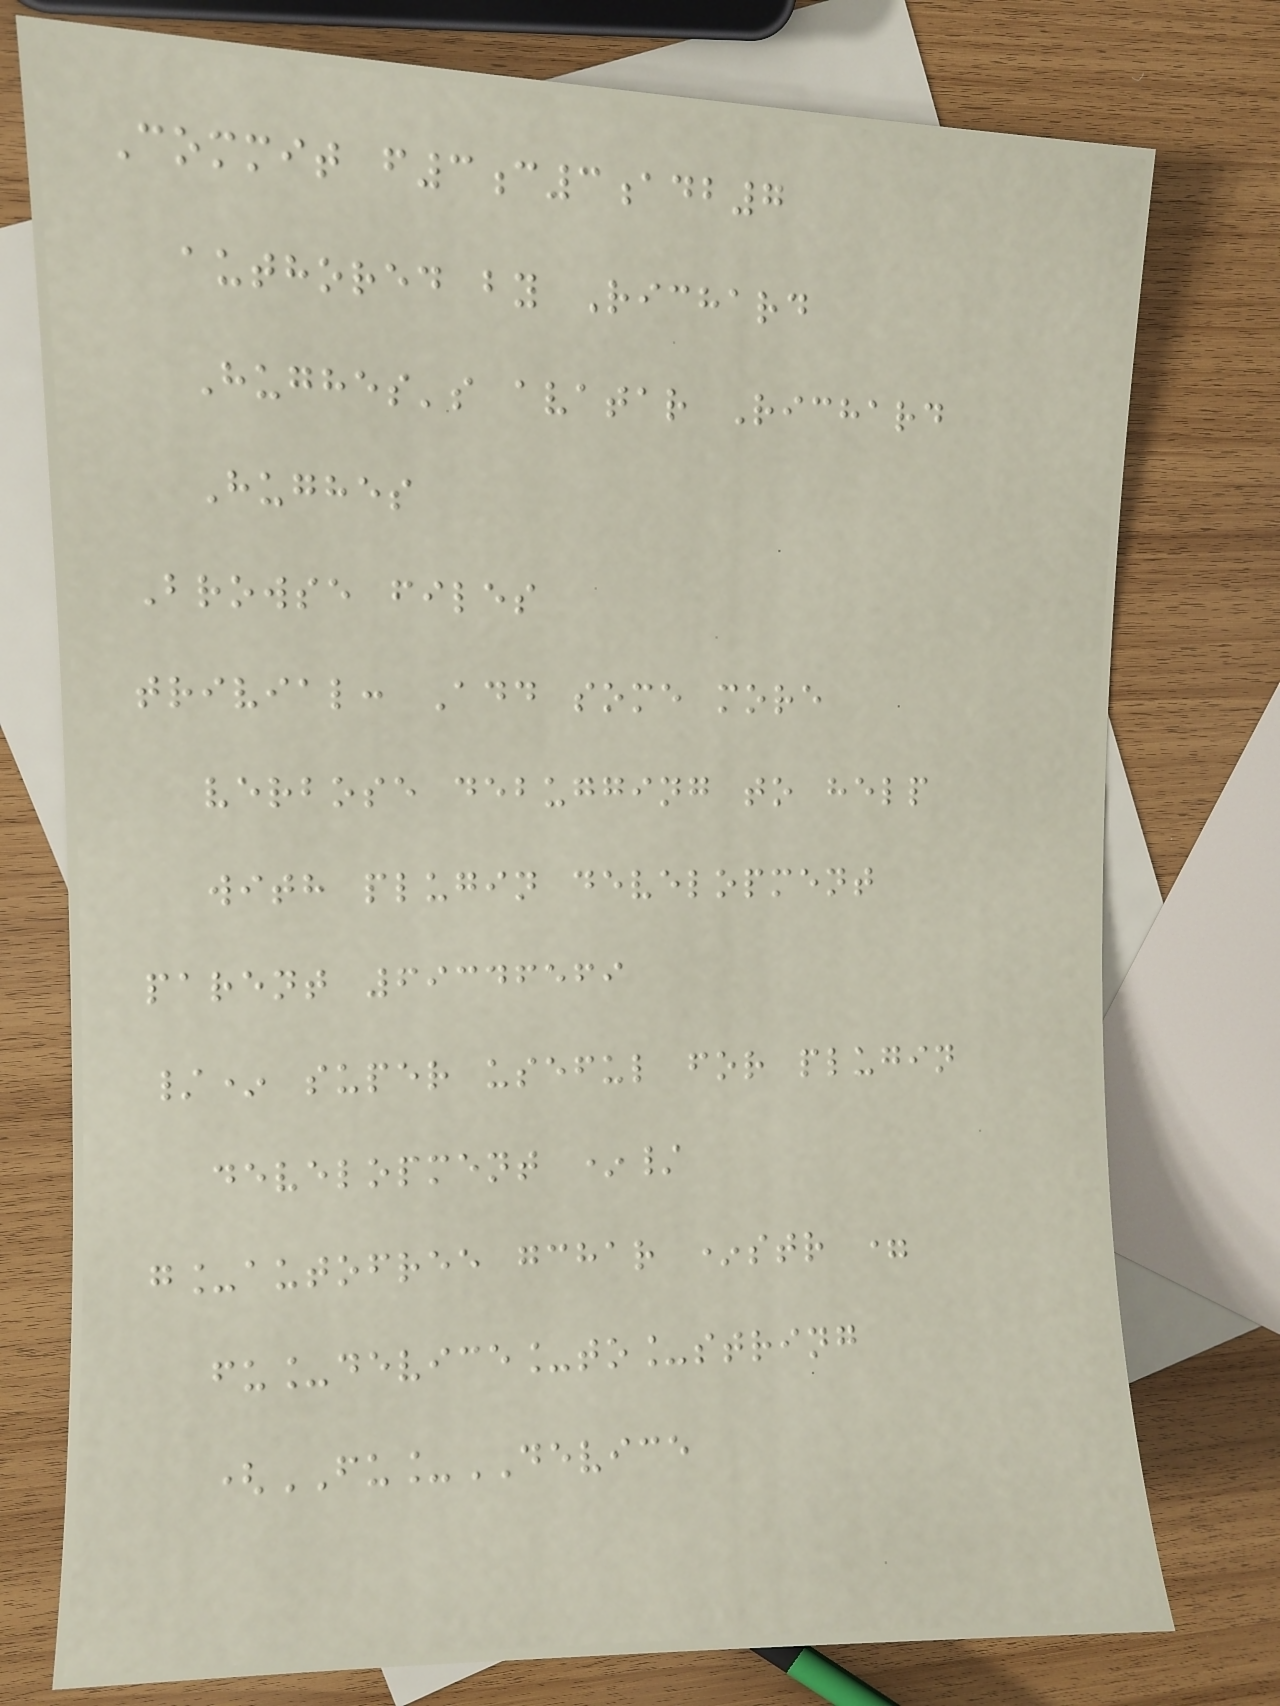Commit f3c3adb7
authored by Richard
Hughes's avatar Richard
Hughes
Browse files
trivial: Add some more
verbose debugging to help
with plugin development
parent 69346569
/* super useful for plugin
development */
g_autofree gchar *str =
fu_device_to_string
(FU_DEVICE
